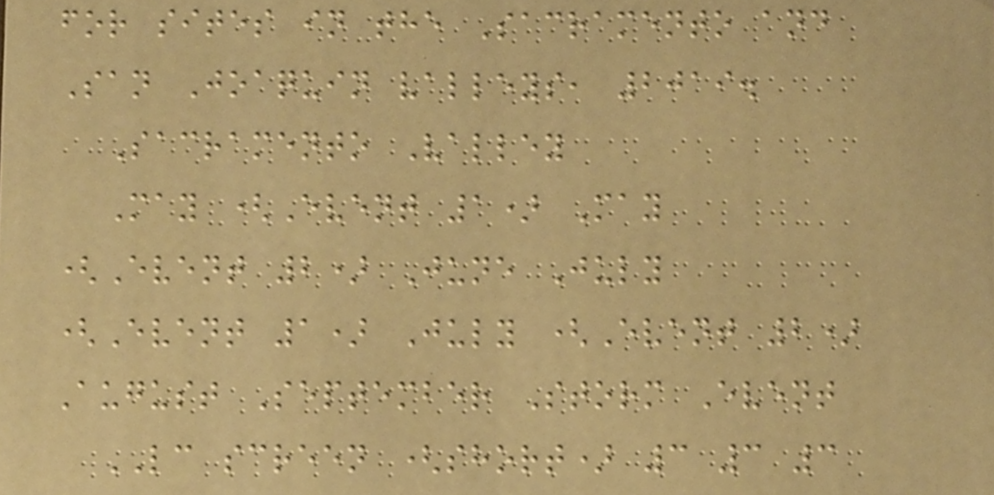for sites in the Sacramento and
San Joaquin valleys, 2019.
Sacramento Valley
May (Event 1) May
(Event 2) June July
(Event 1) July (Event 2)
August September Storm Event
LC screen (short) 3 3 3
